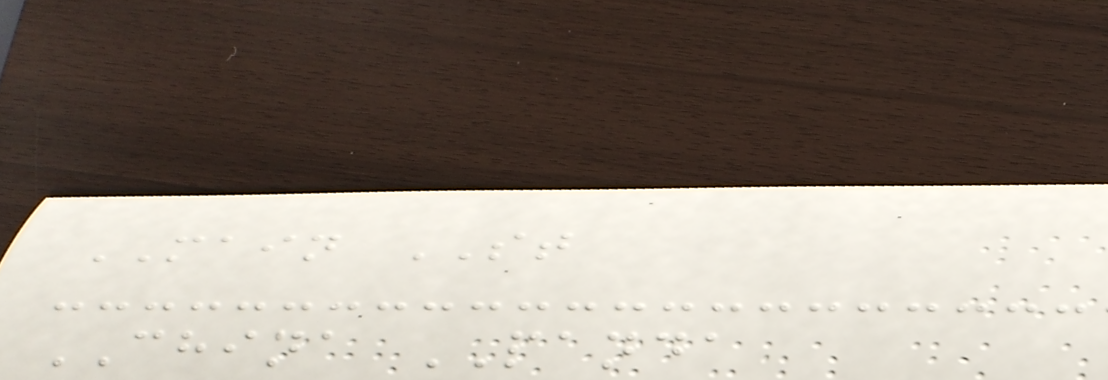MAIN ST
CHINA PANDA
